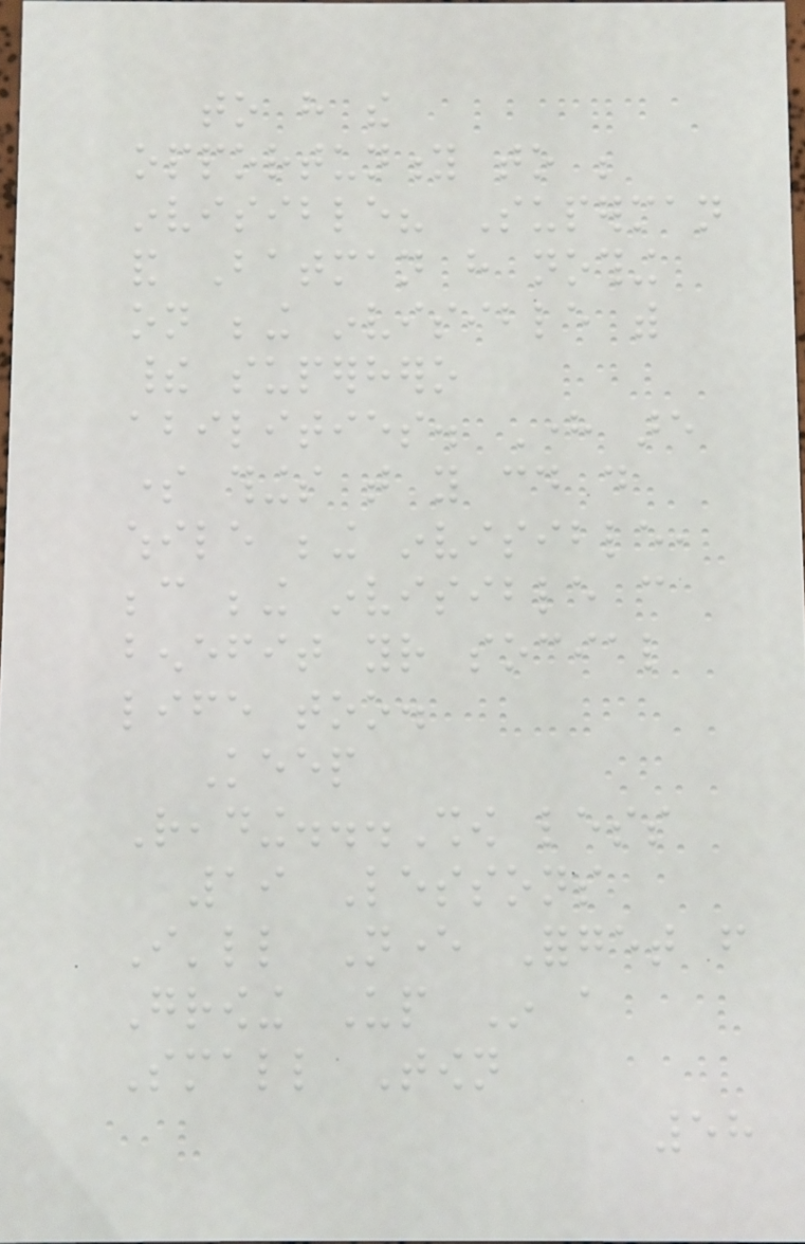to have the
opportunity to be
invisible? Superman
and Batman have nothing
on being invisible with
their superhero
abilities. Here are
some things that you could do
while being invisible,
because being invisible can
benefit your social
life too.
Keep
Reading...Show less
19 Lessons
I'll Never Forget from
Growing Up In a
Small Town
58
